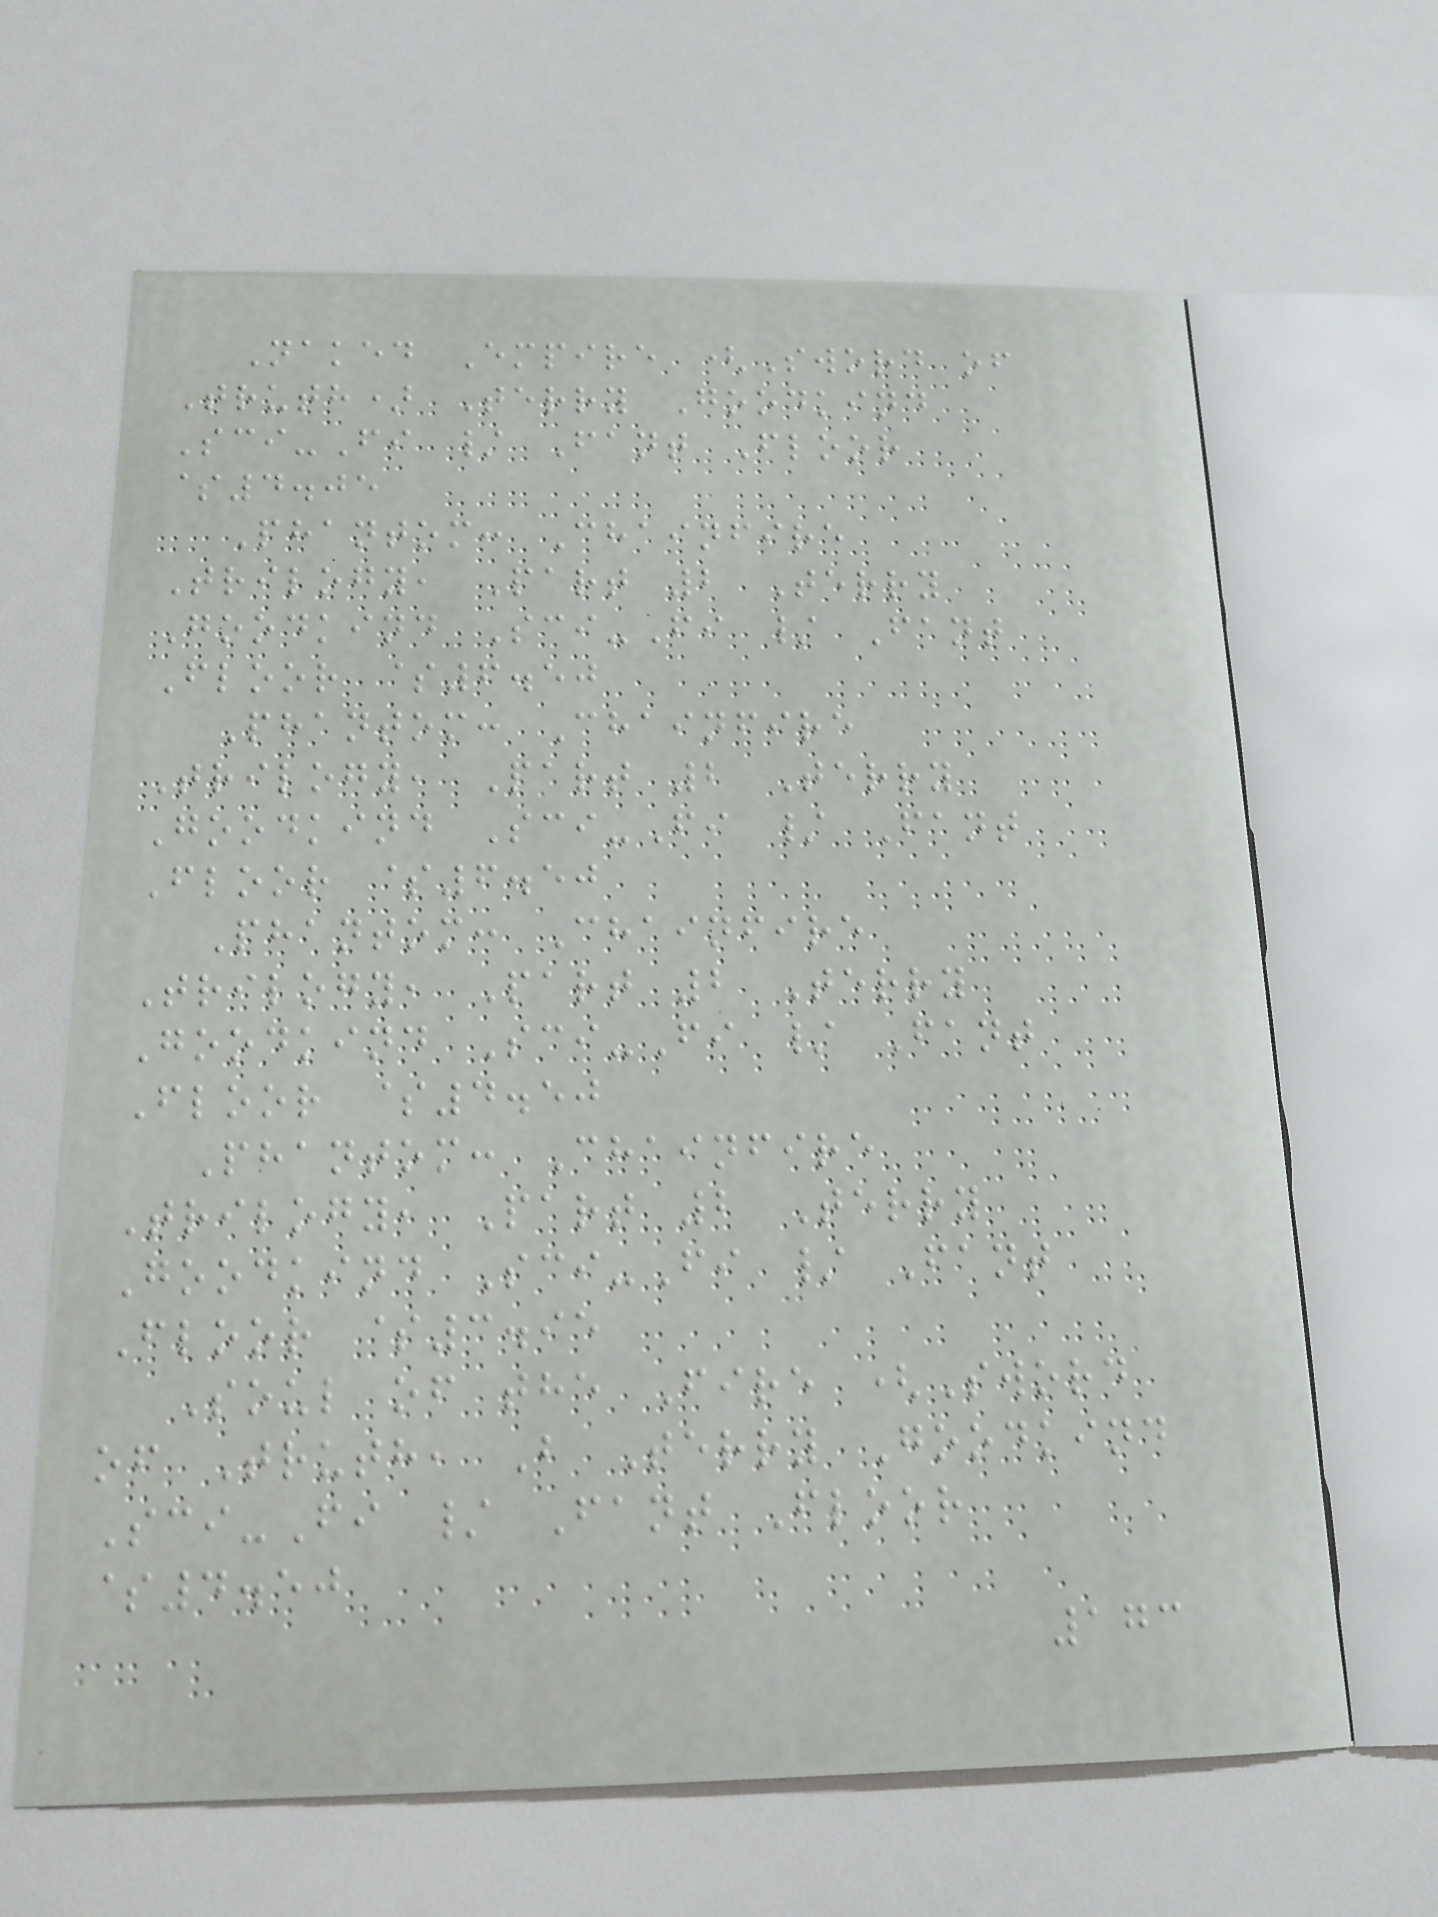Naked Empire (Sword of
Truth) Terry Goodkind
Sci-Fi / Fant Floor
$4.05
Phantom: Chainfire
Trilogy, Part 2 Terry
Goodkind Sci-Fi / Fant
Floor $6.50
Phantom: Chainfire
Trilogy, Part 2 Terry
Goodkind Sci-Fi / Fant
Floor $6.50
Phantom: Chainfire
Trilogy, Part 2 Terry
Goodkind Sci-Fi / Fant
Floor $4.50
Phantom: Chainfire
Trilogy, Part 2 Terry
Goodkind Sci-Fi / Fant
Floor $3.95
Soul of the Fire (Sword
of Truth, B Terry Goodkind
Sci-Fi / Fant Floor
$4.50
173
